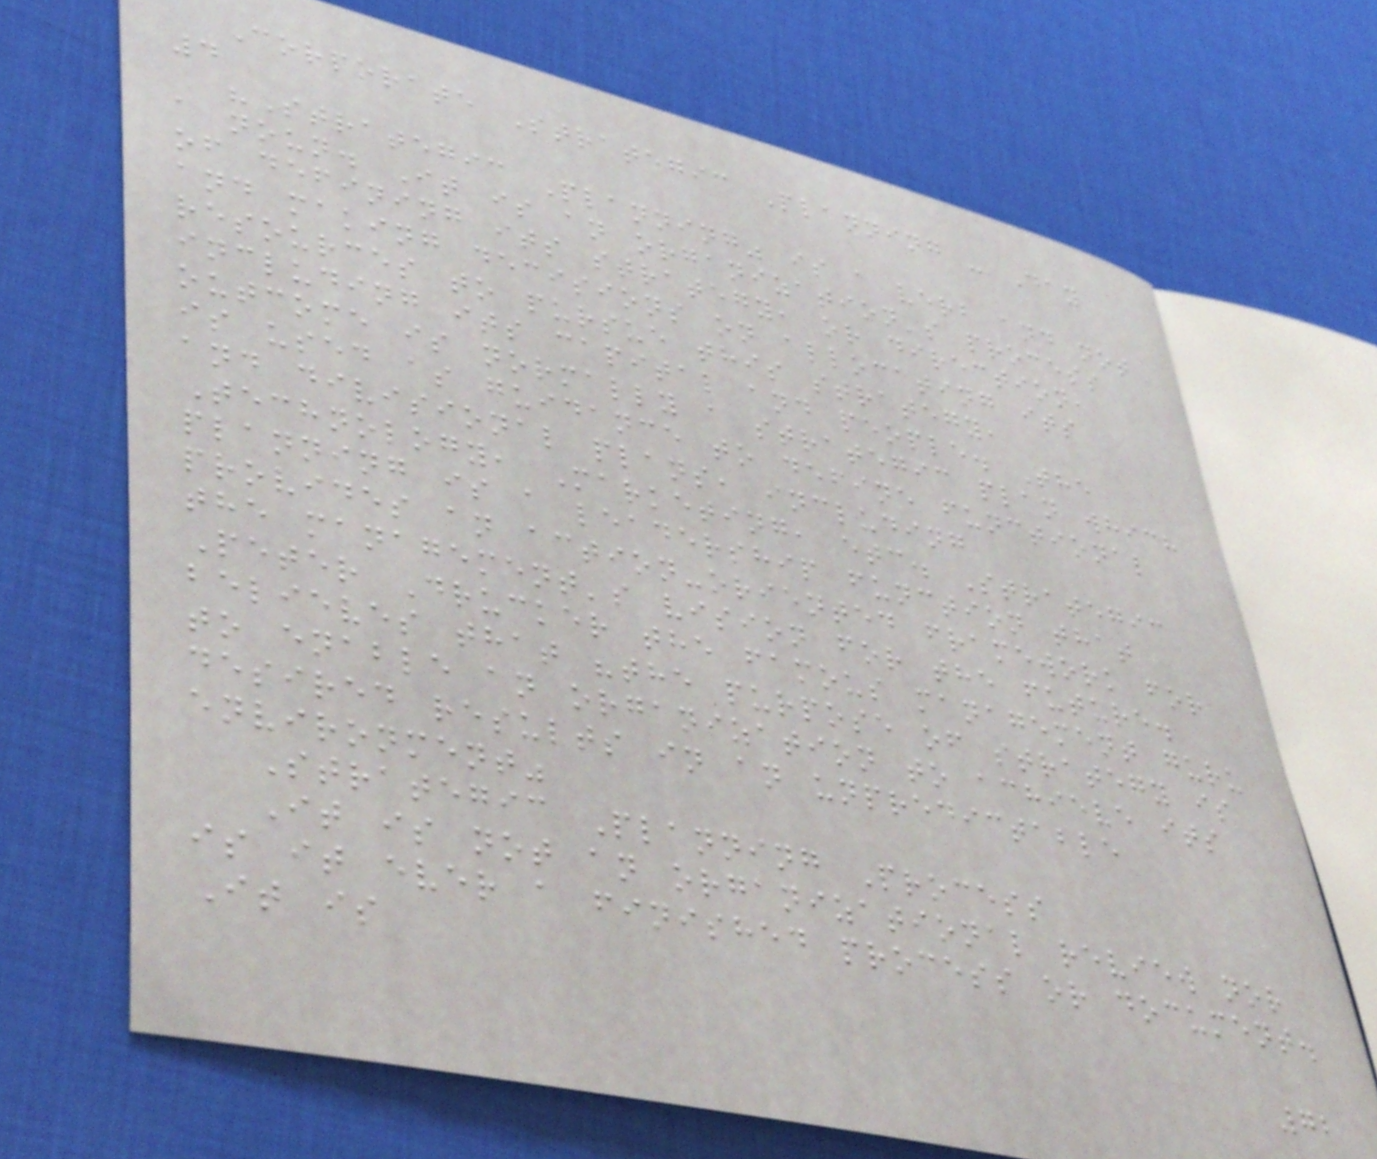Corporate Strategic Planning - Day
4
"Strategic Planning" is a verb and not
a noun. It is an organization's process
of defining its strategy, or direction,
and making decisions on allocating its
resources to pursue this strategy,
including its capital and people. The
outcome is normally a strategic plan which
is used as guidance to define functional
and divisional plans, including
Technology, Marketing, etc. Strategic
planning is a leadership function that
provides an action-oriented framework for
the management's vision for the future.
Peter Drucker the famous management guru
believes that "the purpose of strategy is
to enable an organization to achieve its
desired results in an unpredictable
environment"
Strategic Planning Process
It is not an organizational review nor
is it ever a finished process or document.
It is
72
